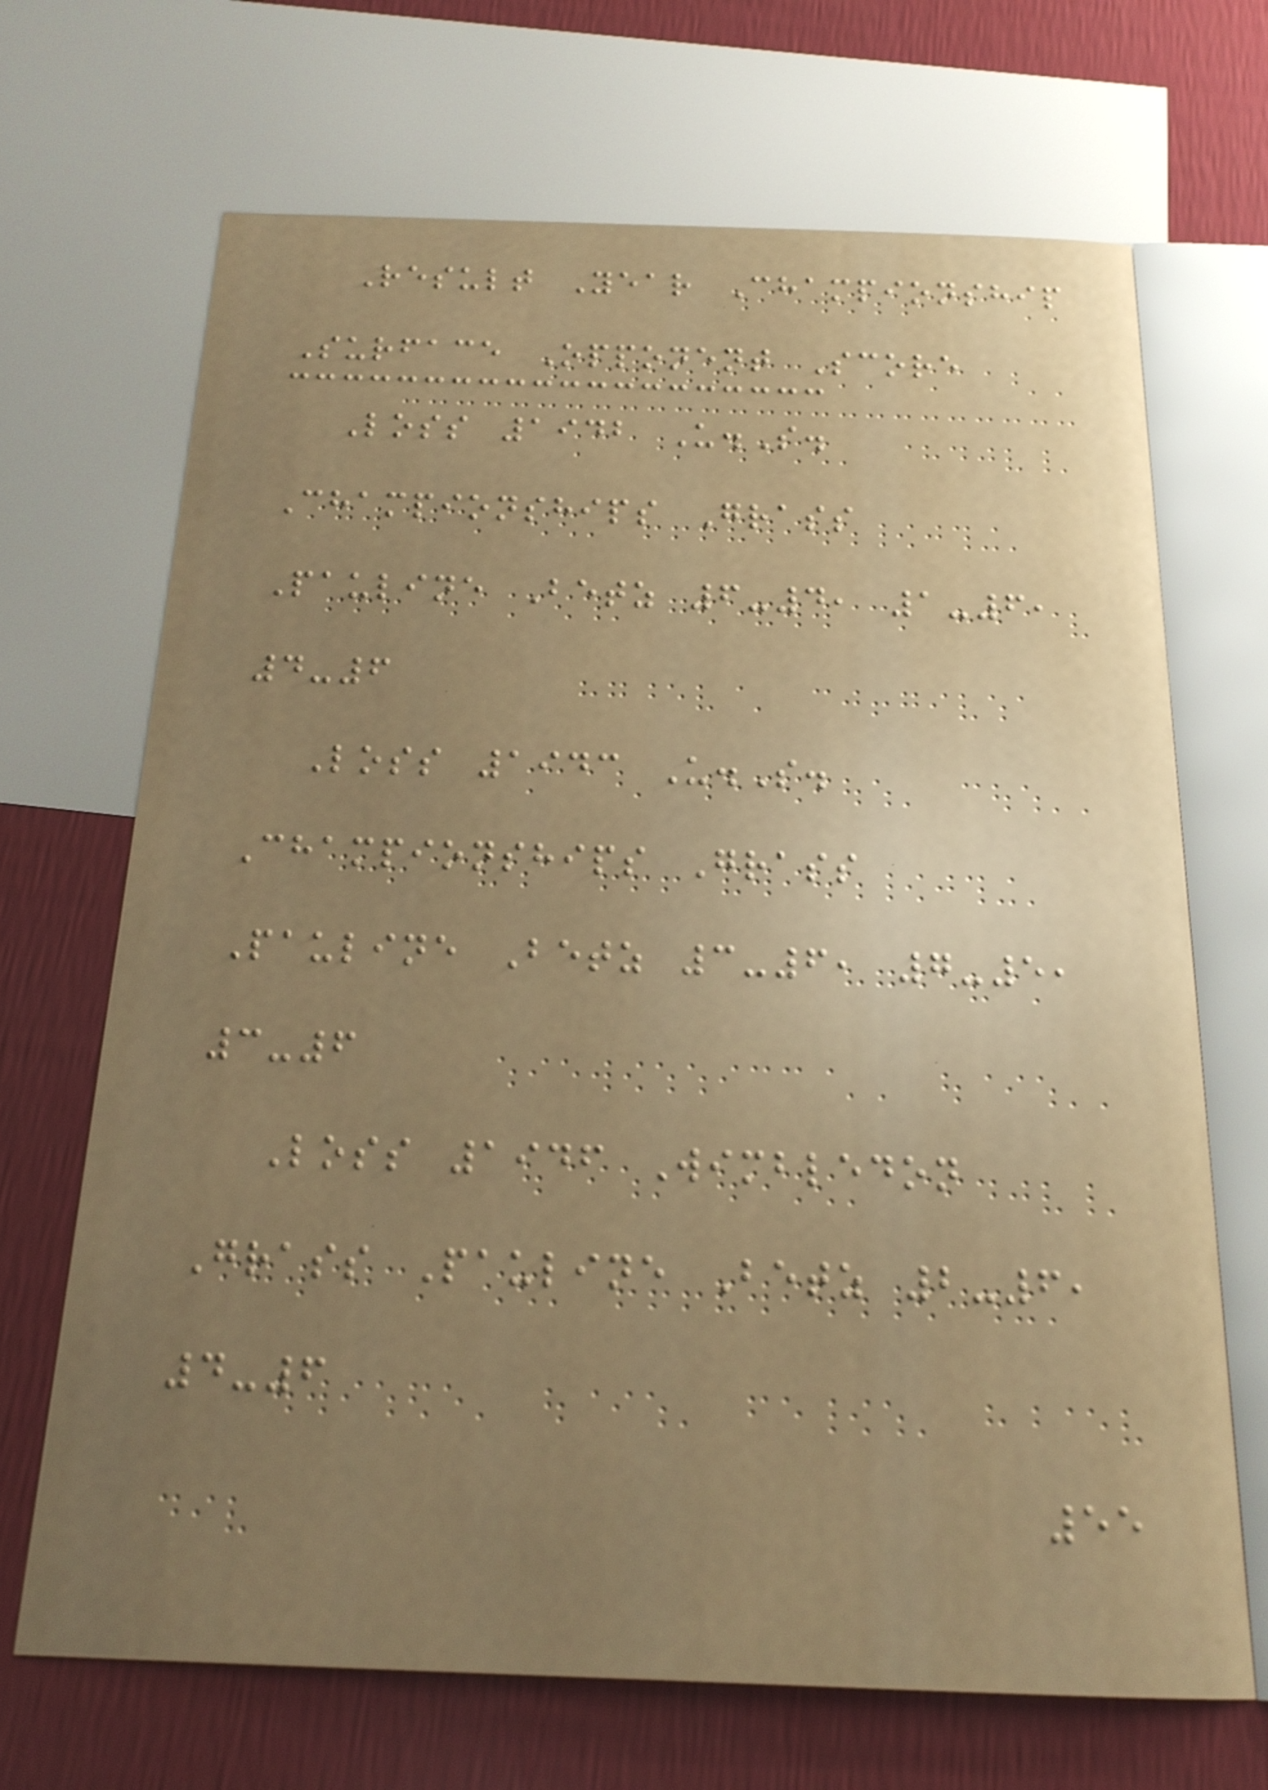Result Year Championship
Surface Opponent Score
Loss 1942 U.S.
Championships Grass
Pauline Betz 6-4, 1-6,
4-6
Loss 1943 U.S.
Championships Grass
Pauline Betz 3-6, 7-5,
3-6
Loss 1946 Wimbledon
Grass Pauline Betz 2-6,
4-6
55
